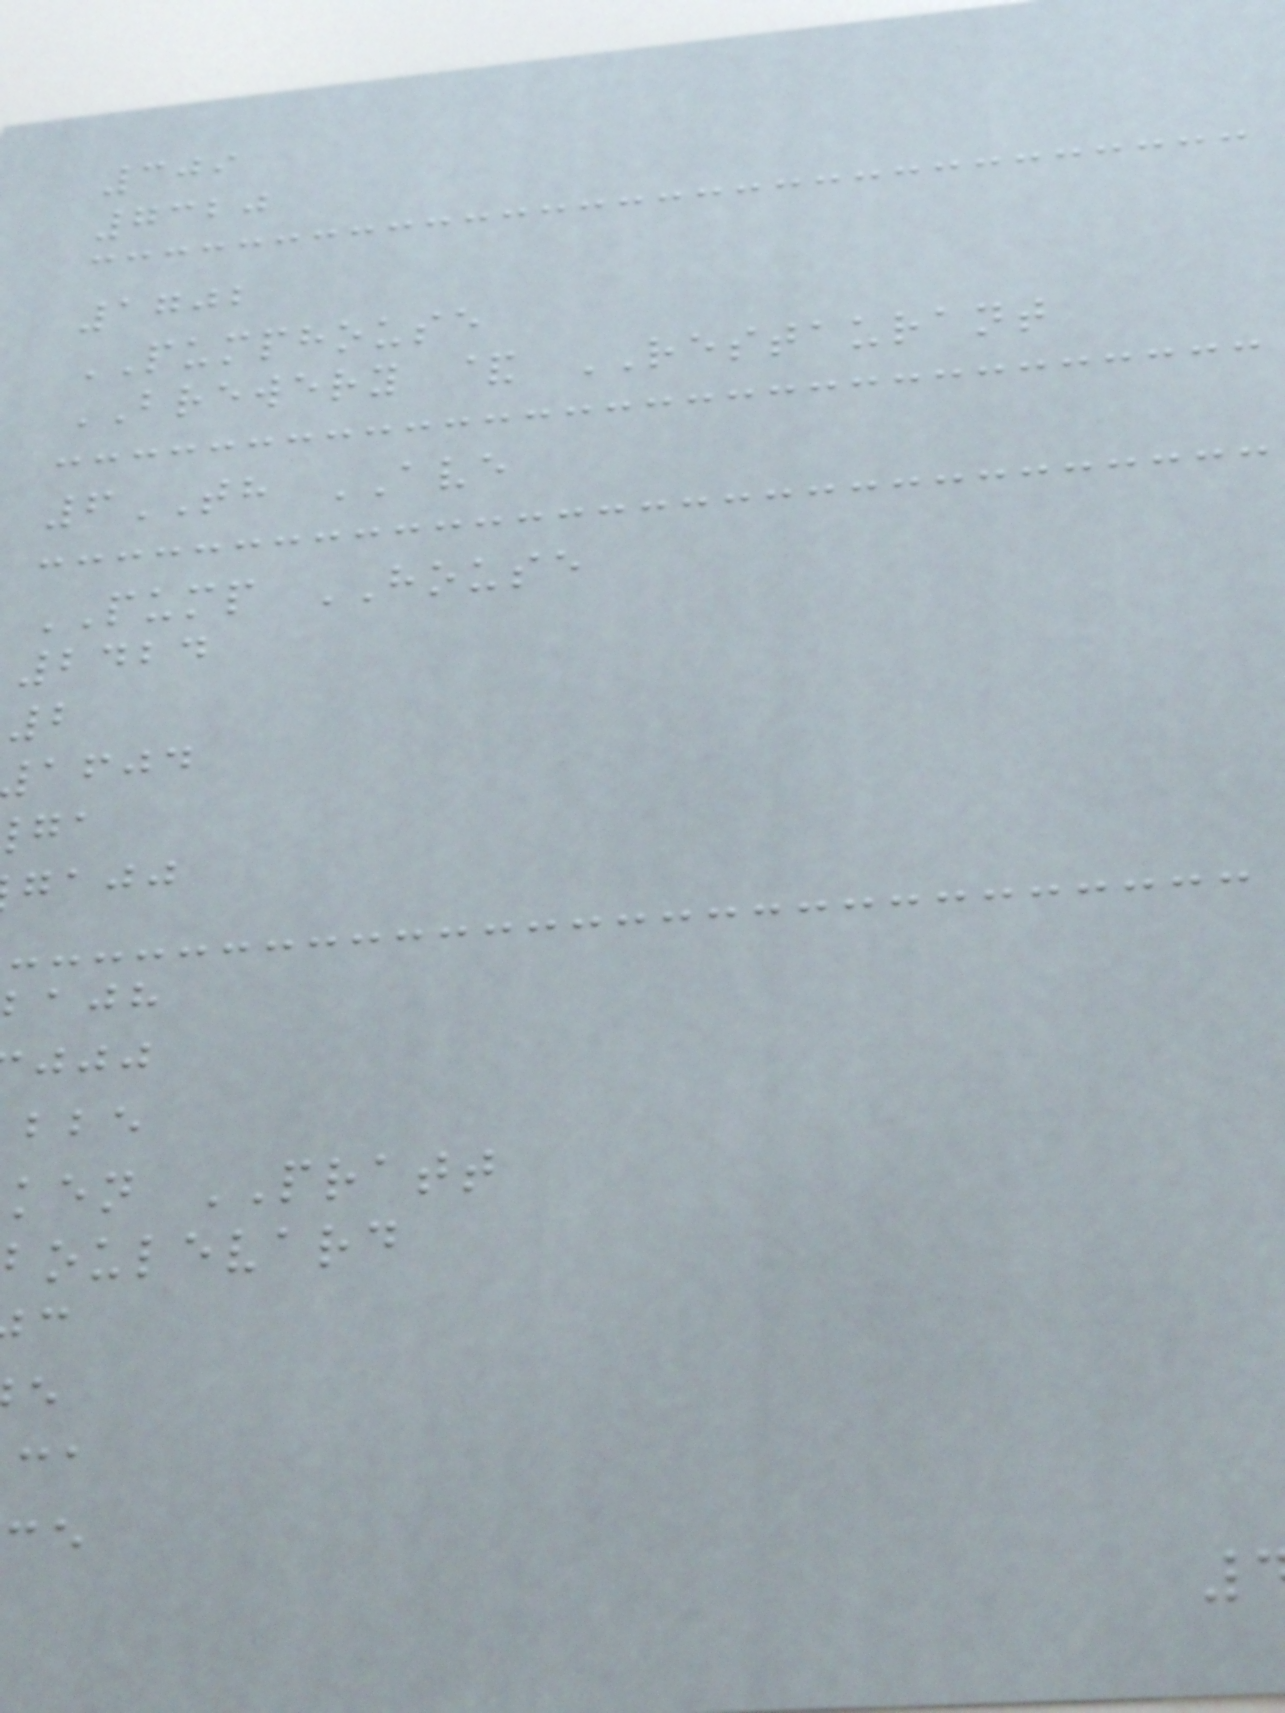309
7320
1702
PUMPHOUSE
BREWERY & RESTAURANT
6TH AVE
PUMP HOUSE
2424
2
afjd
gajj
ken PRATT
boulevard
